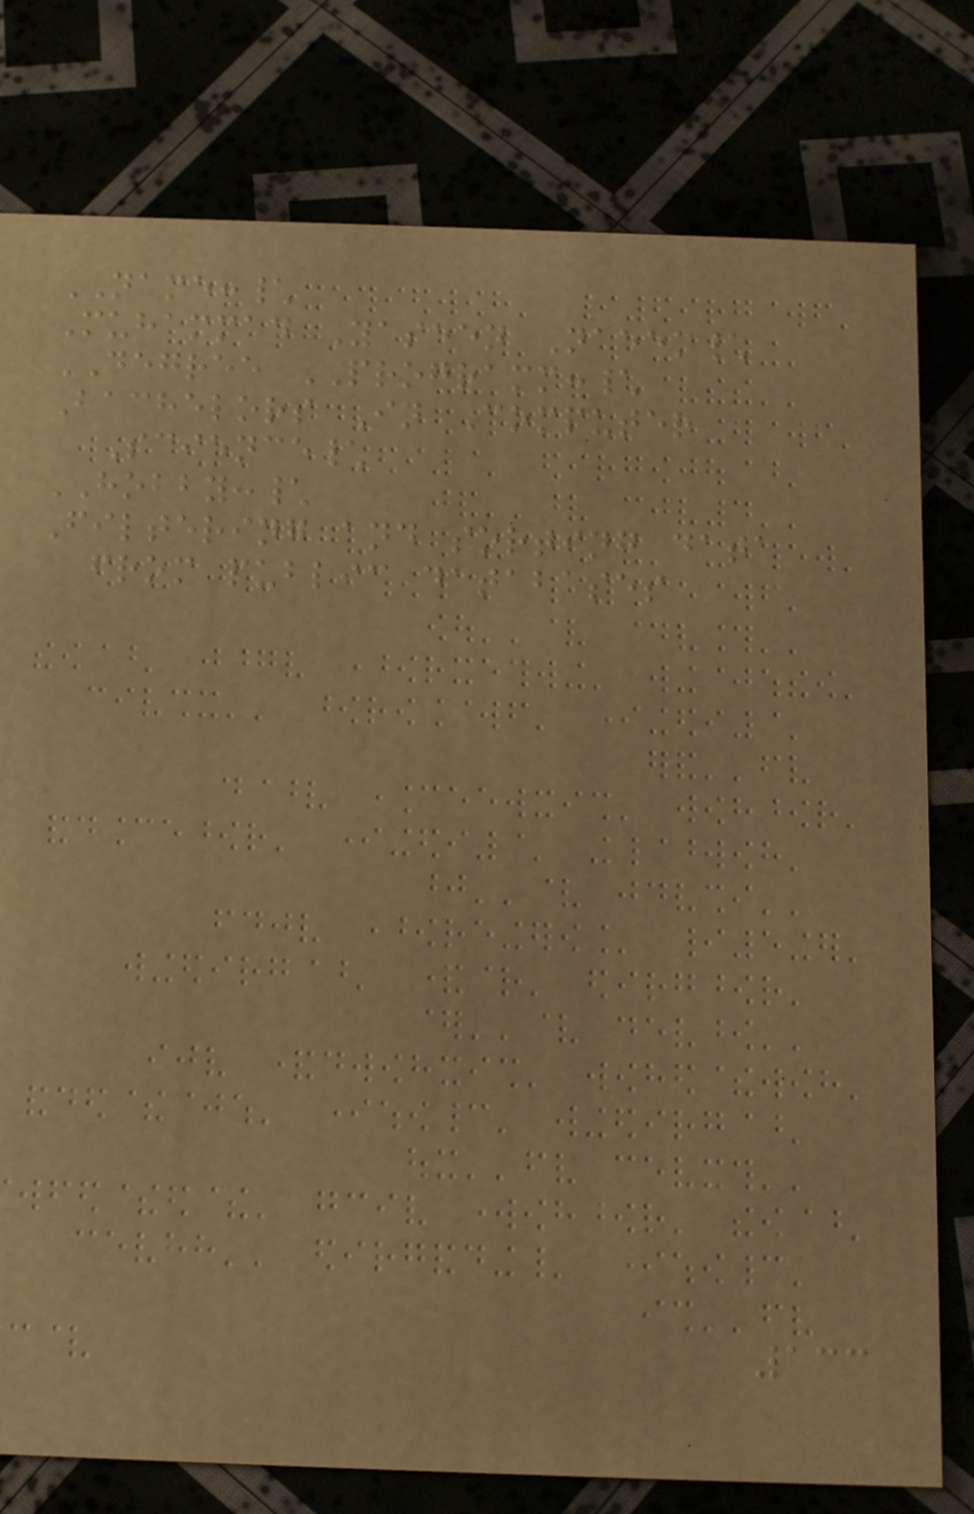NAME:\
Muhammad Yaseen Naeem\
DEGREE PROGRAMM:\
Bachelors In Computer
Science\
HOBBY:\
Filtering and sorting data
from public databases
133
